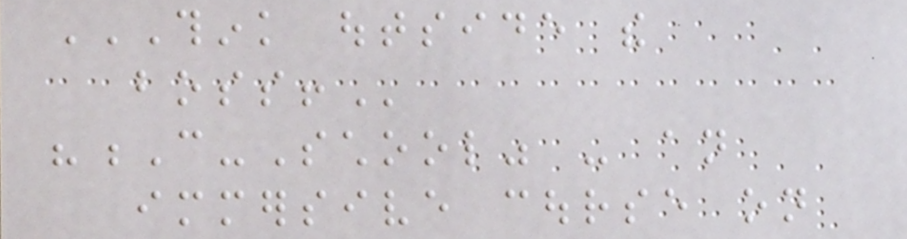THINK OUTSIDE THE
BOSS!
"C-School" - an
immersive course on
